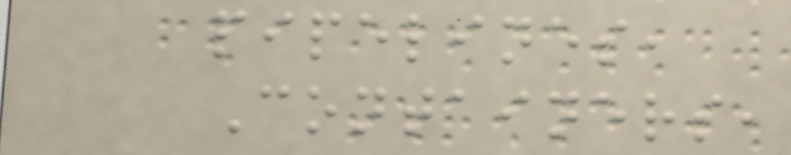pipelines,
Containers,
